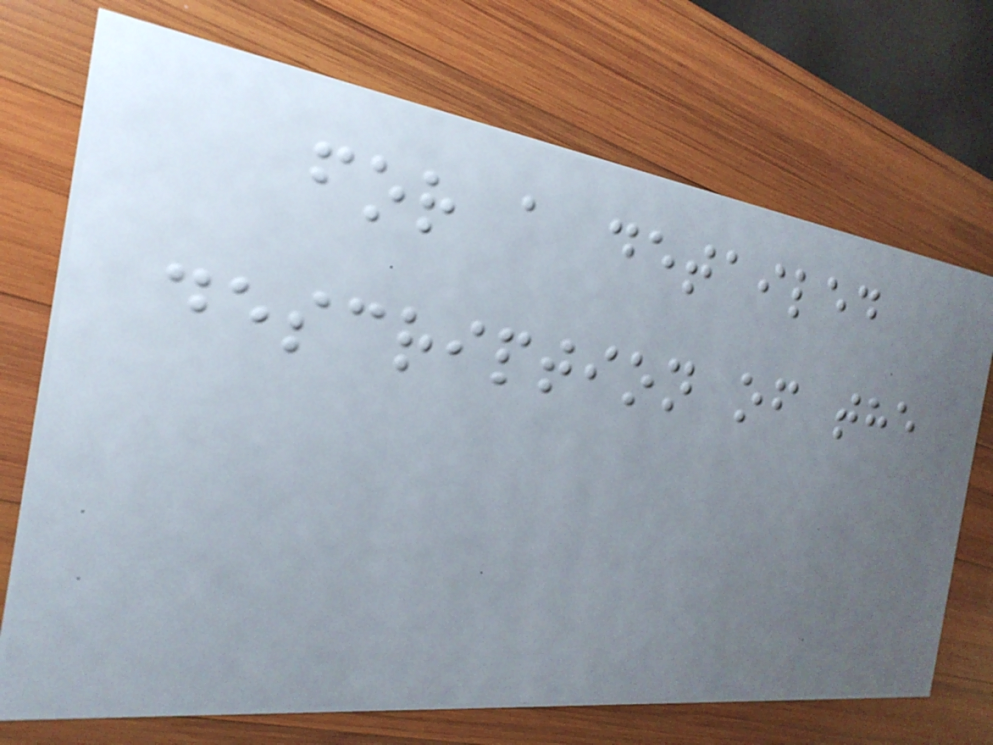for a detailed
description of the
